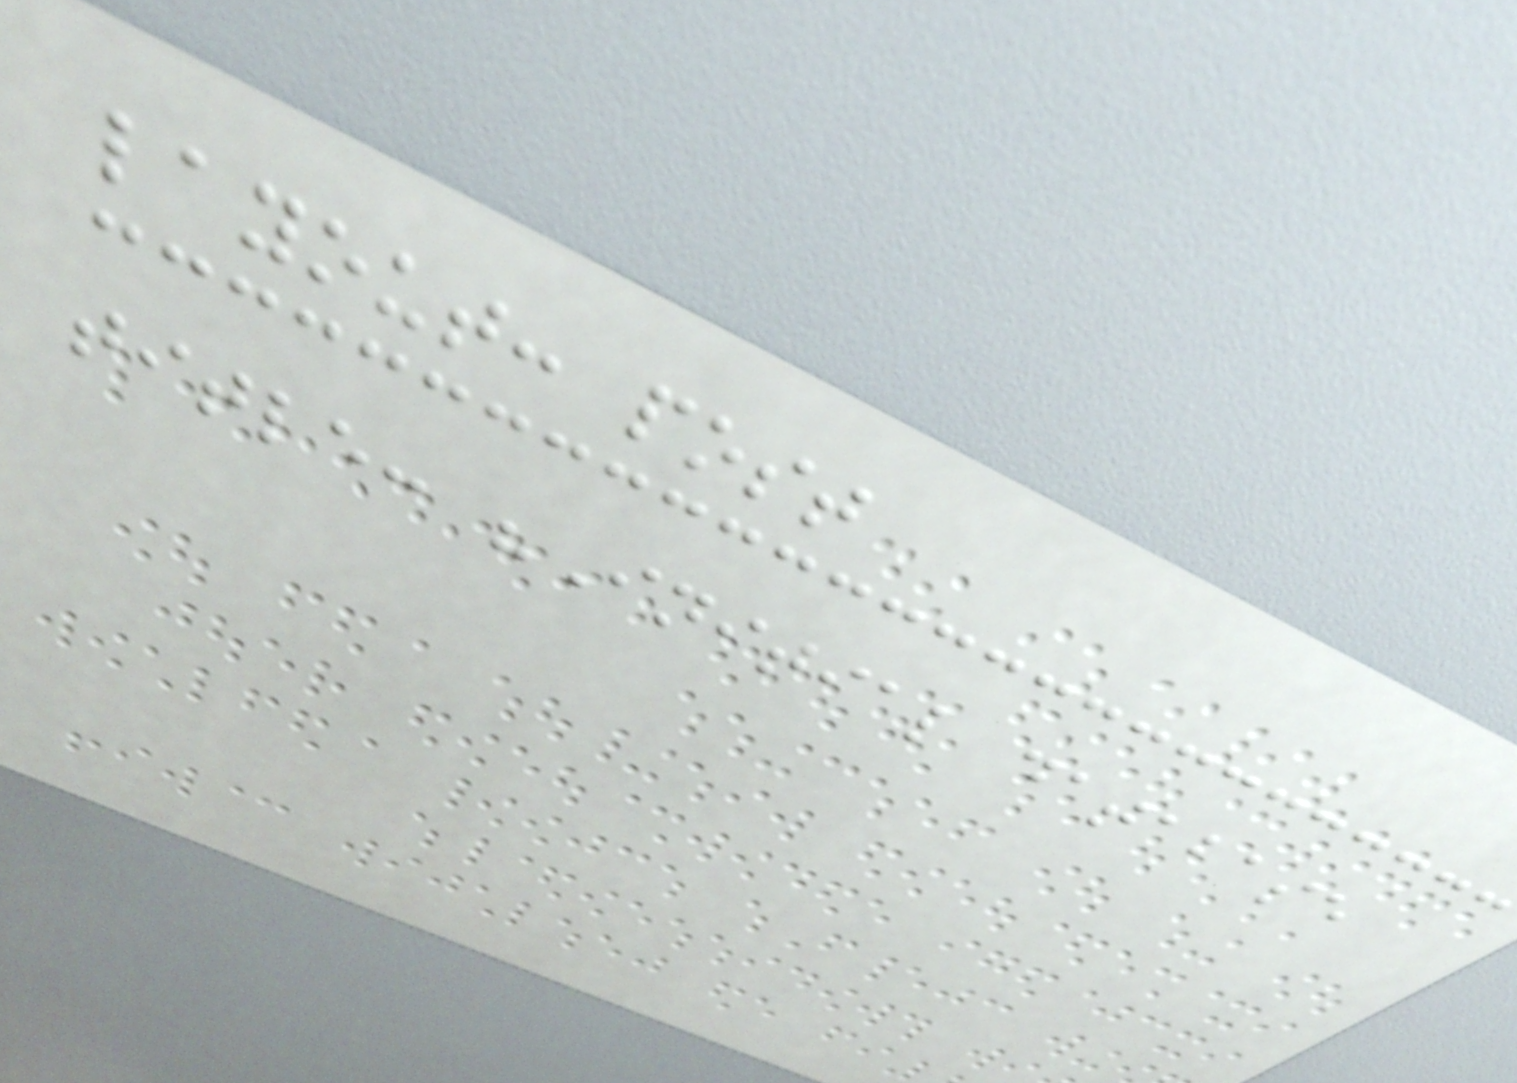layout: post
title: "Initial database
